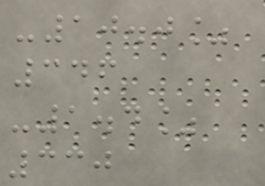-10.0%
346
-1.4%
330
